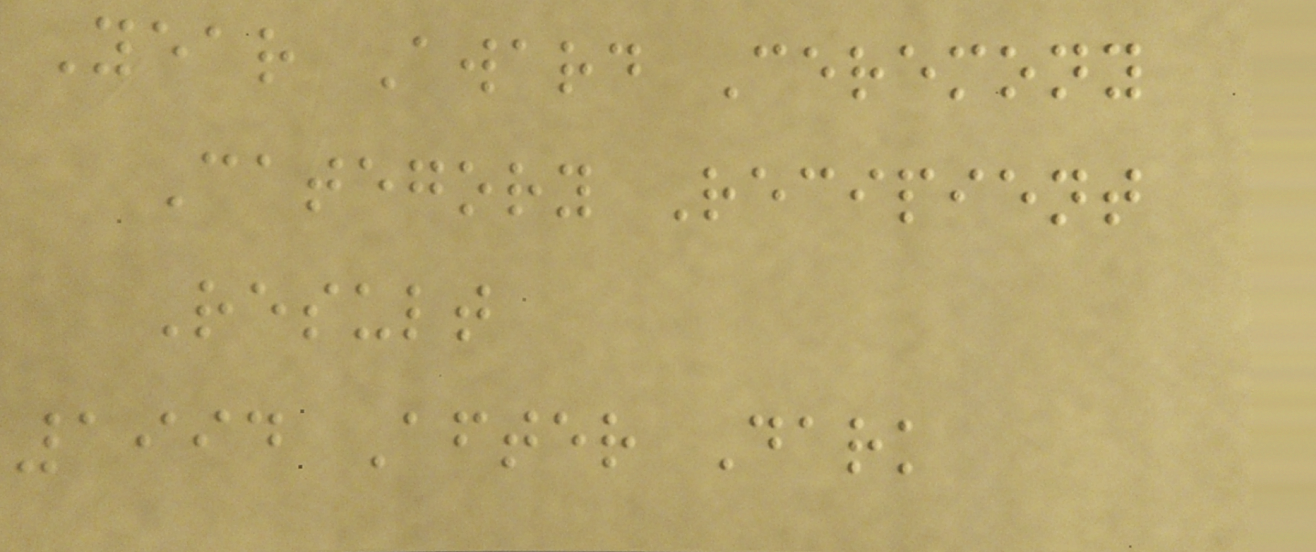Year Award Ceremony
Category Recipient
Result
1994 After Dark
